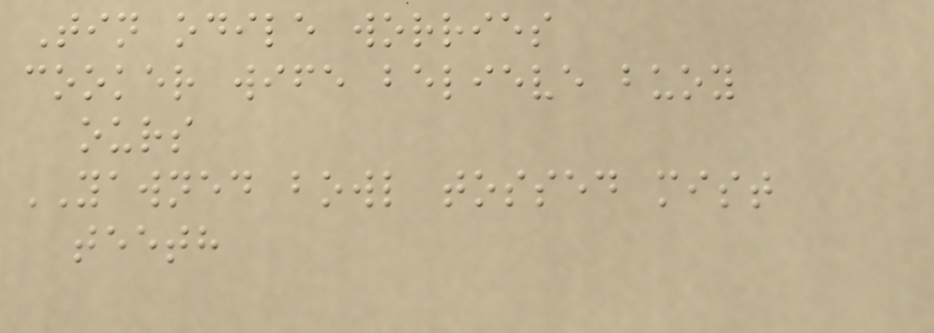Tin odile worries
cooker wife believe buoy
ours
YAWNED bowl tossed mist
teeth
